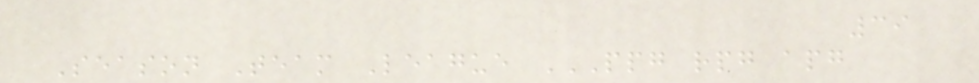39
Season Team League PPG RPG APG
